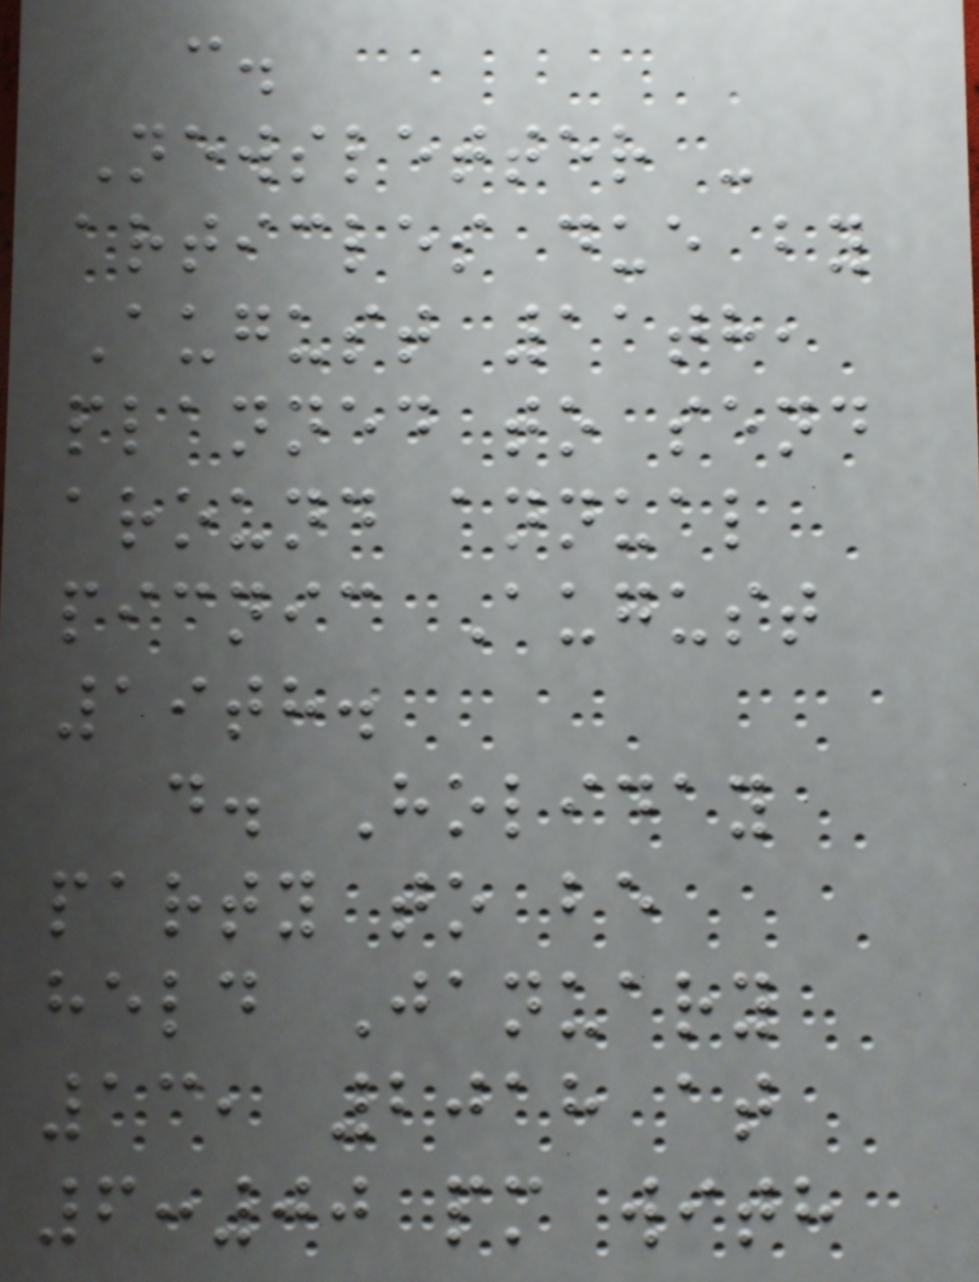c.
Newsletter -
articles due by
August 11th,
planned to send
around annual
picnic August
19th.
d. Holiday
party to be
held January
13, 2018 at
6:00 pm with
